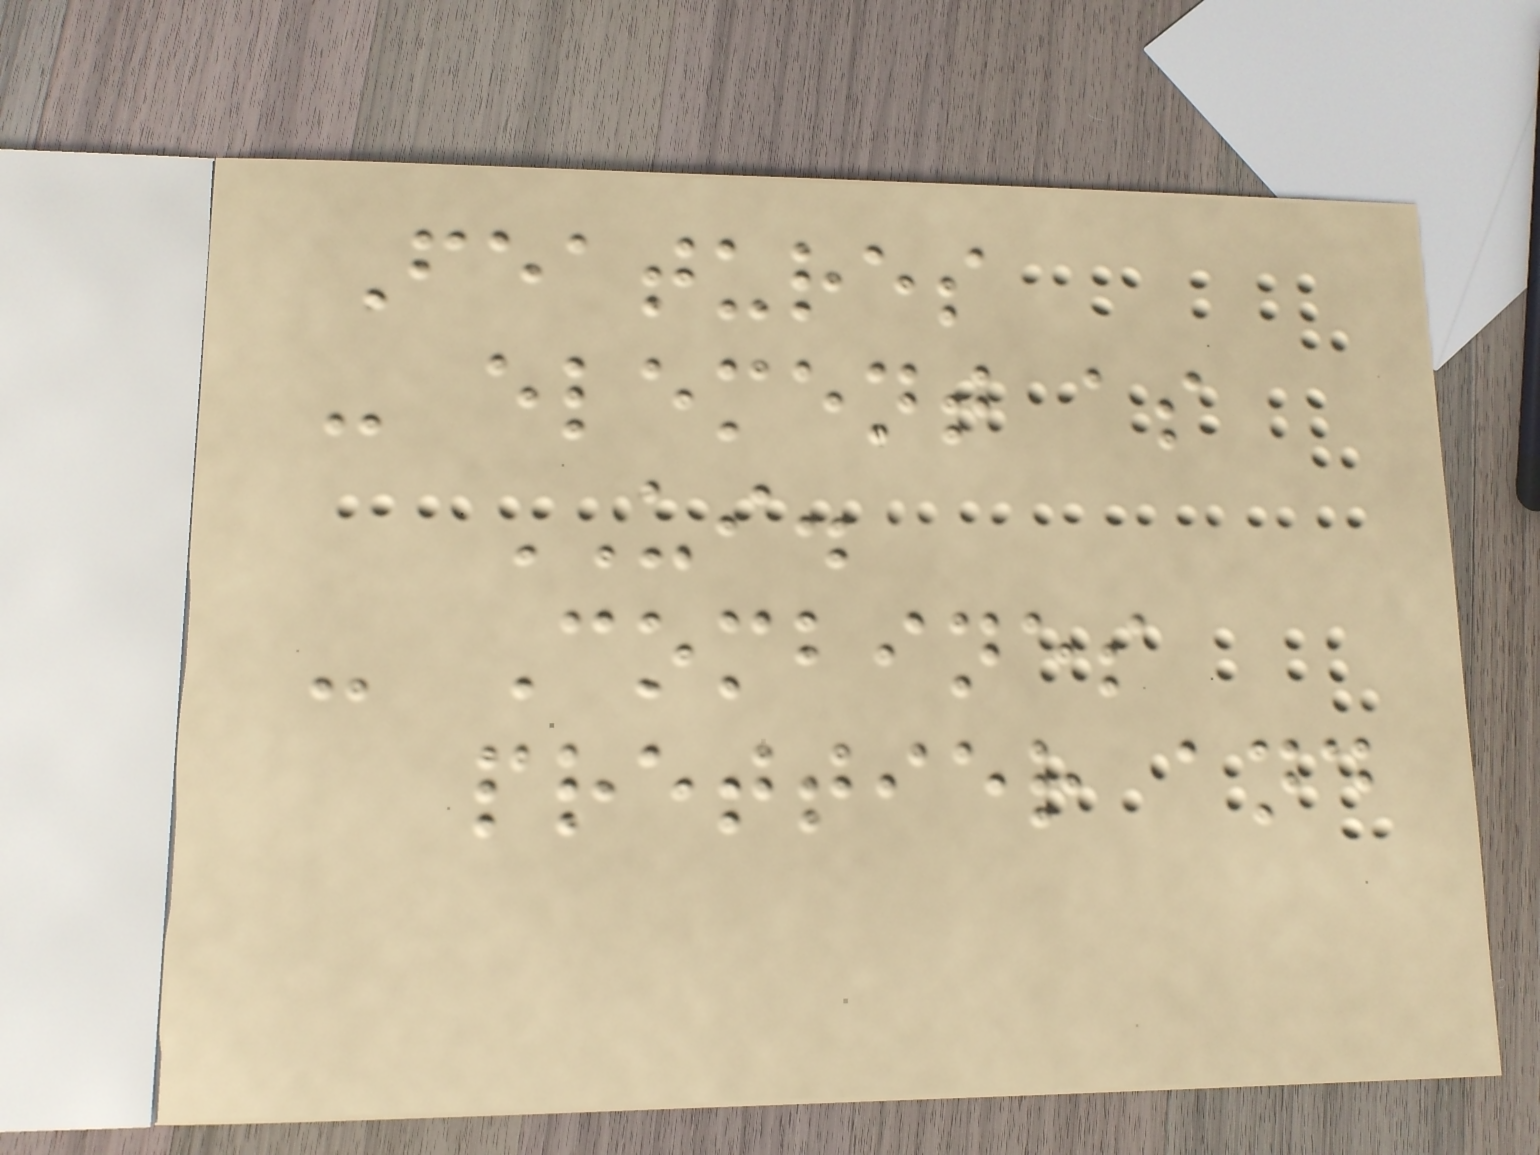Features
- element as
UI.
- Combines
prettier and
